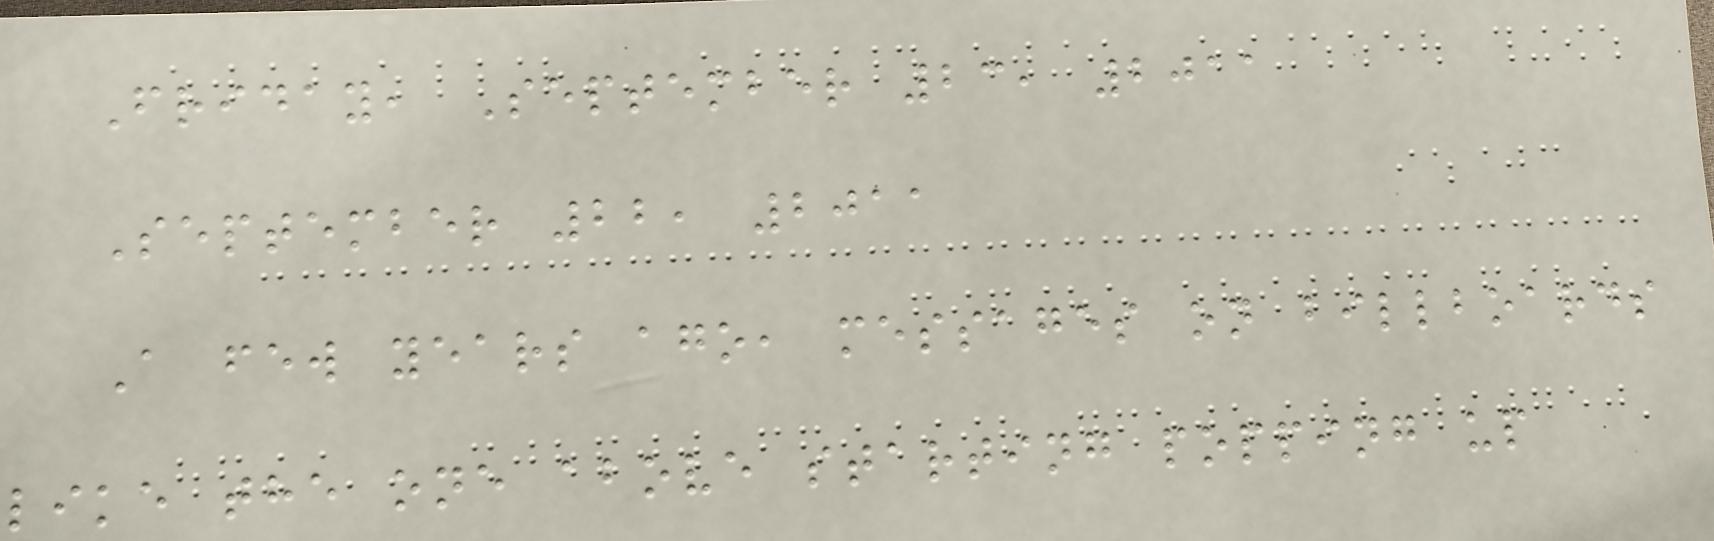Friday, September 23, 2011
September 22, 2011
A few years ago, messages on billboards
like the one above starting popping up
